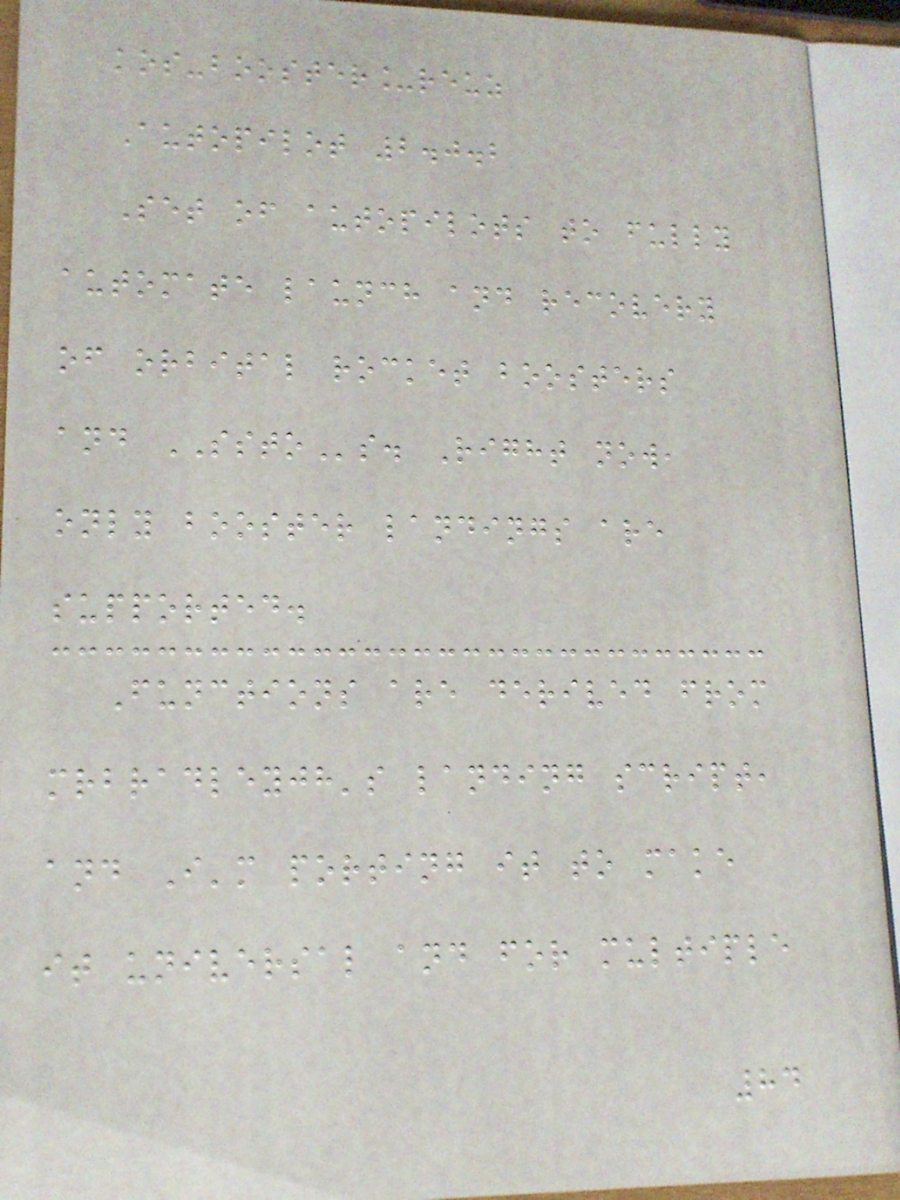kos-booster_reuz
Autopilot 2.0.2
Set of autopilots to fully
automate launch and recovery
of orbital rocket boosters
and SSTOs. Right now,
only booster landings are
supported.
Functions are derived from
mrbradleyjh's landing script,
and I'm porting it to make
it universal and for multiple
84
